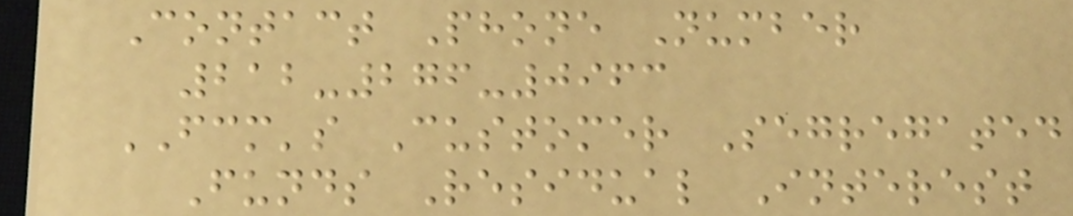Contact Phone Number
212-276-0963
FCM's Customer Segregated
Funds Residual Interest
